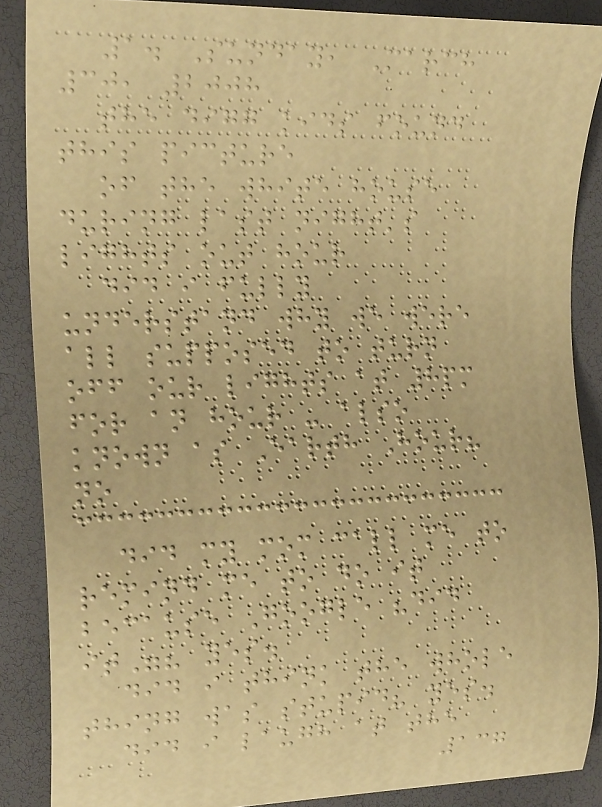1. Sunday, March
30, 2008
the digg kids found
this picture
of the white house
during last night's
lights out hour
did i fully
understand why we were
all supposed to turn
off our lights at 8pm
for an hour - also
known as Earth Hour?
no
did my mom call me to
remind me to do it
because Google "did
it"? yes.
did i think the whole
thing was stupid? yes.
did i laugh at the
137
